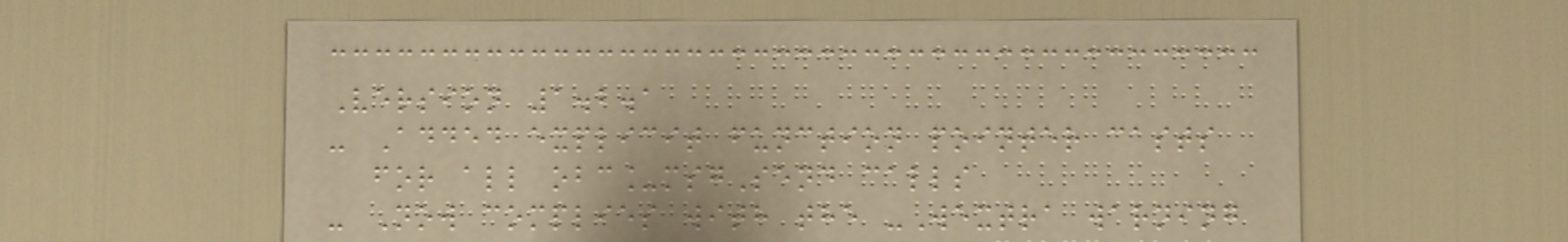Version 1.2.1
- Added explicit function pointer casts
for all obc_msgSend calls
- Now complies with the -Wextra warning
